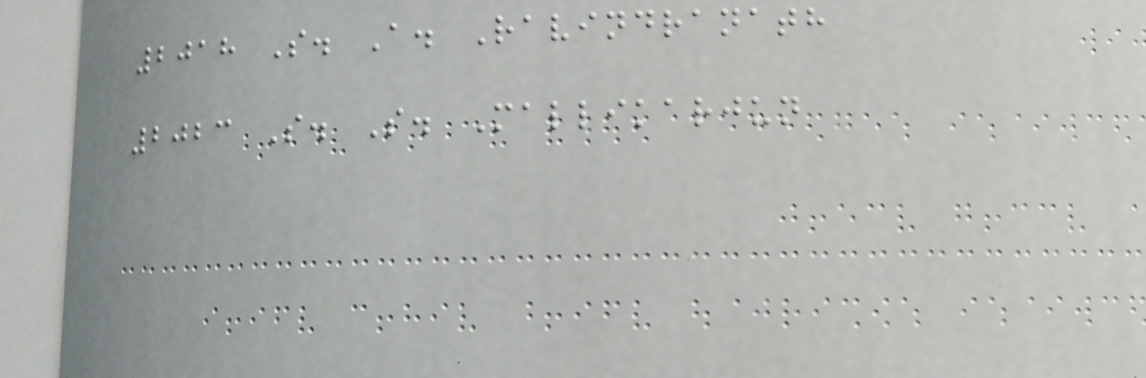2018 S. A. Ravindranath
2023 S. S. Mallikarjun
